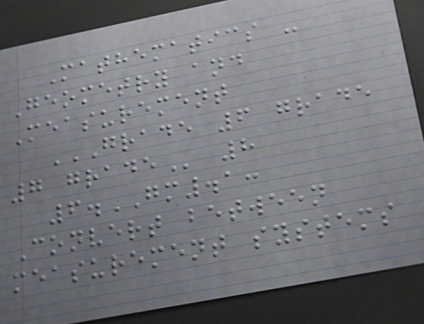Mathematics -
Geometry and
Measurement
GRADE 6 GRADE
7 GRADE 8
6.GM.1:
Convert between
measurement systems
